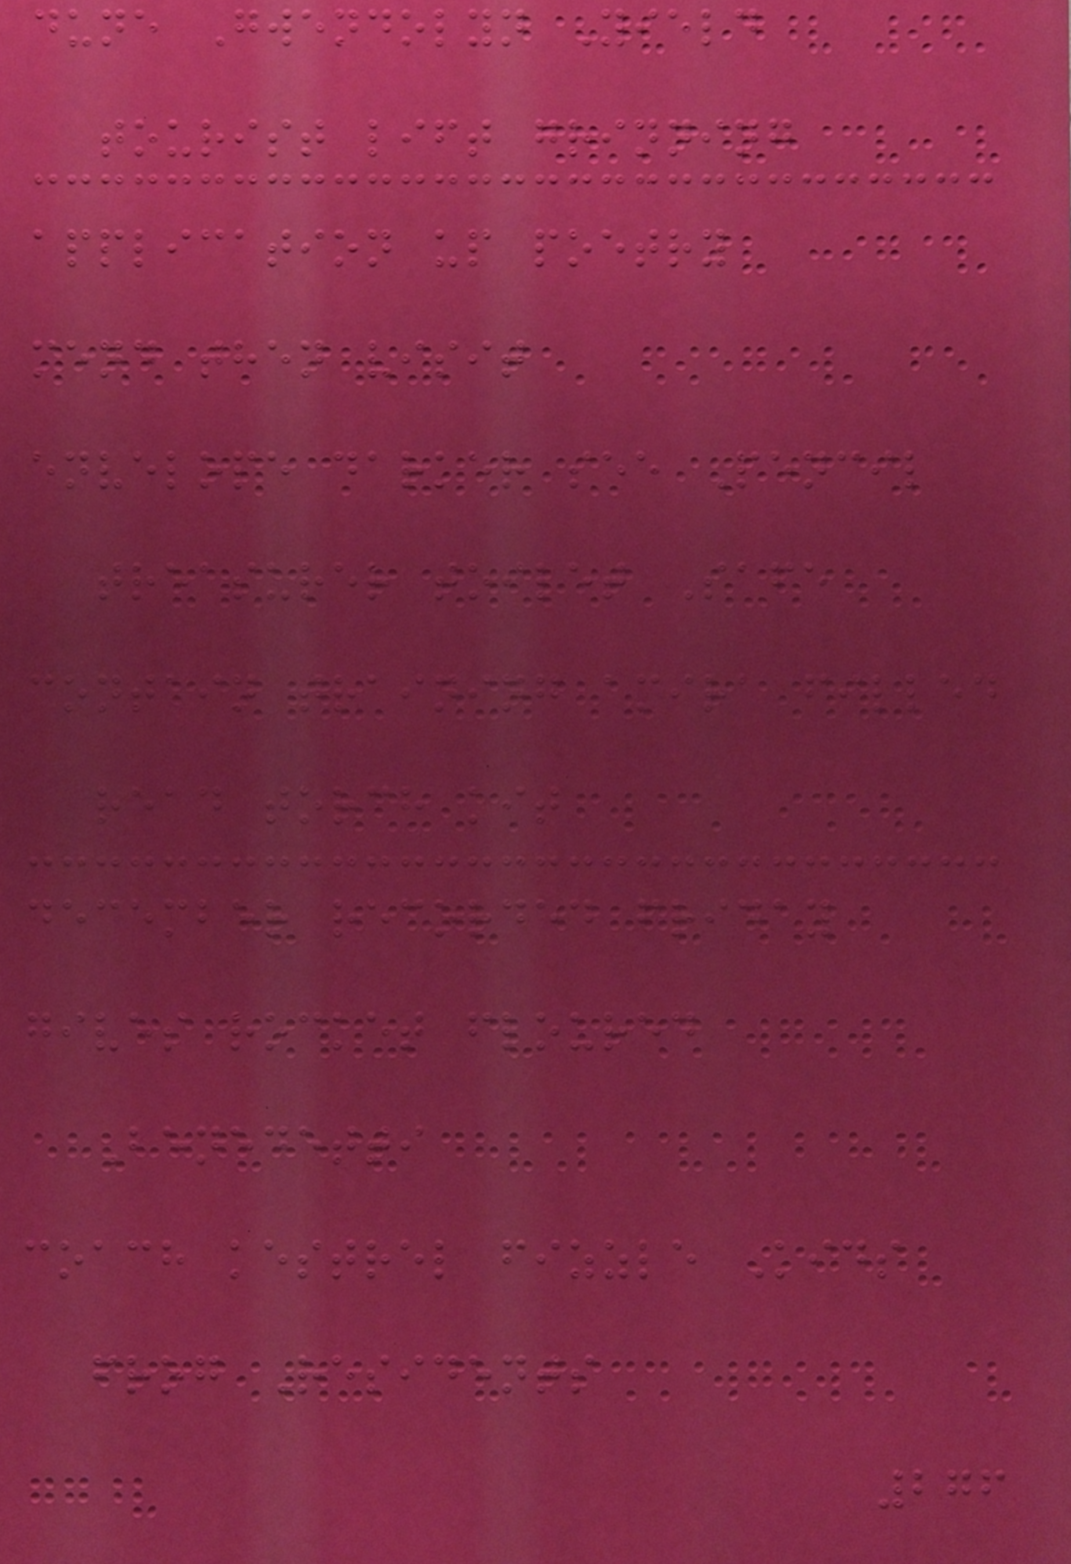dune Gwendolyn Yield
tourist lift grinning
application up poetry
mend then visit
envelope darker see Pencil
treasurer toilet Safe
contain training amira filled
read torch kit
december recorded friday
gives rocket floured
Benedetti
coach kestrel fizzle Kids
frog Residents
276
